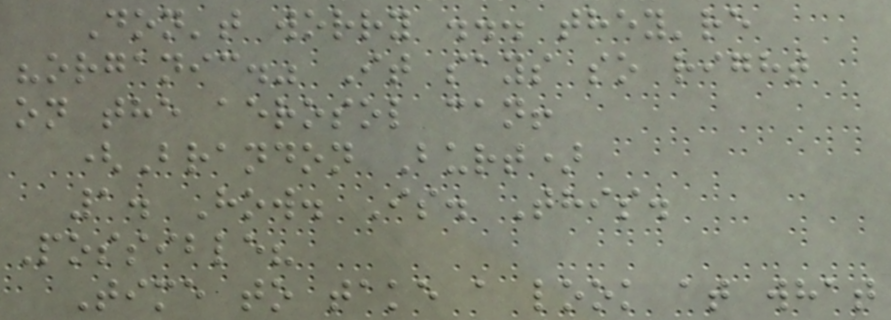Don't worry ... they're
"organic." It says so right
on the aerosol can!
(Brandon Burt)
1. How. Is. This.
Possible?
Time to take a look at what
